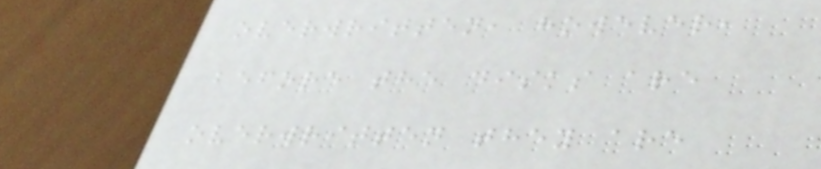overwritten, however,
before the disks are
overwritten they are
